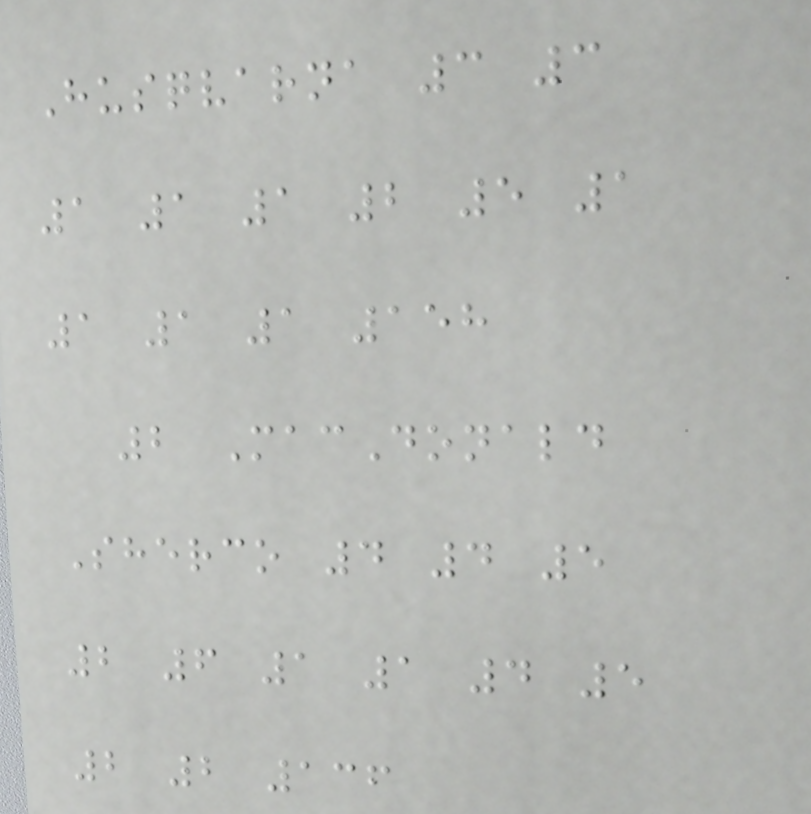Husqvarna 3 3
1 1 1 2 5 1
1 1 1 158
2 MacDonald
Sherco 4 4 5
2 6 1 1 4 5
2 2 136
